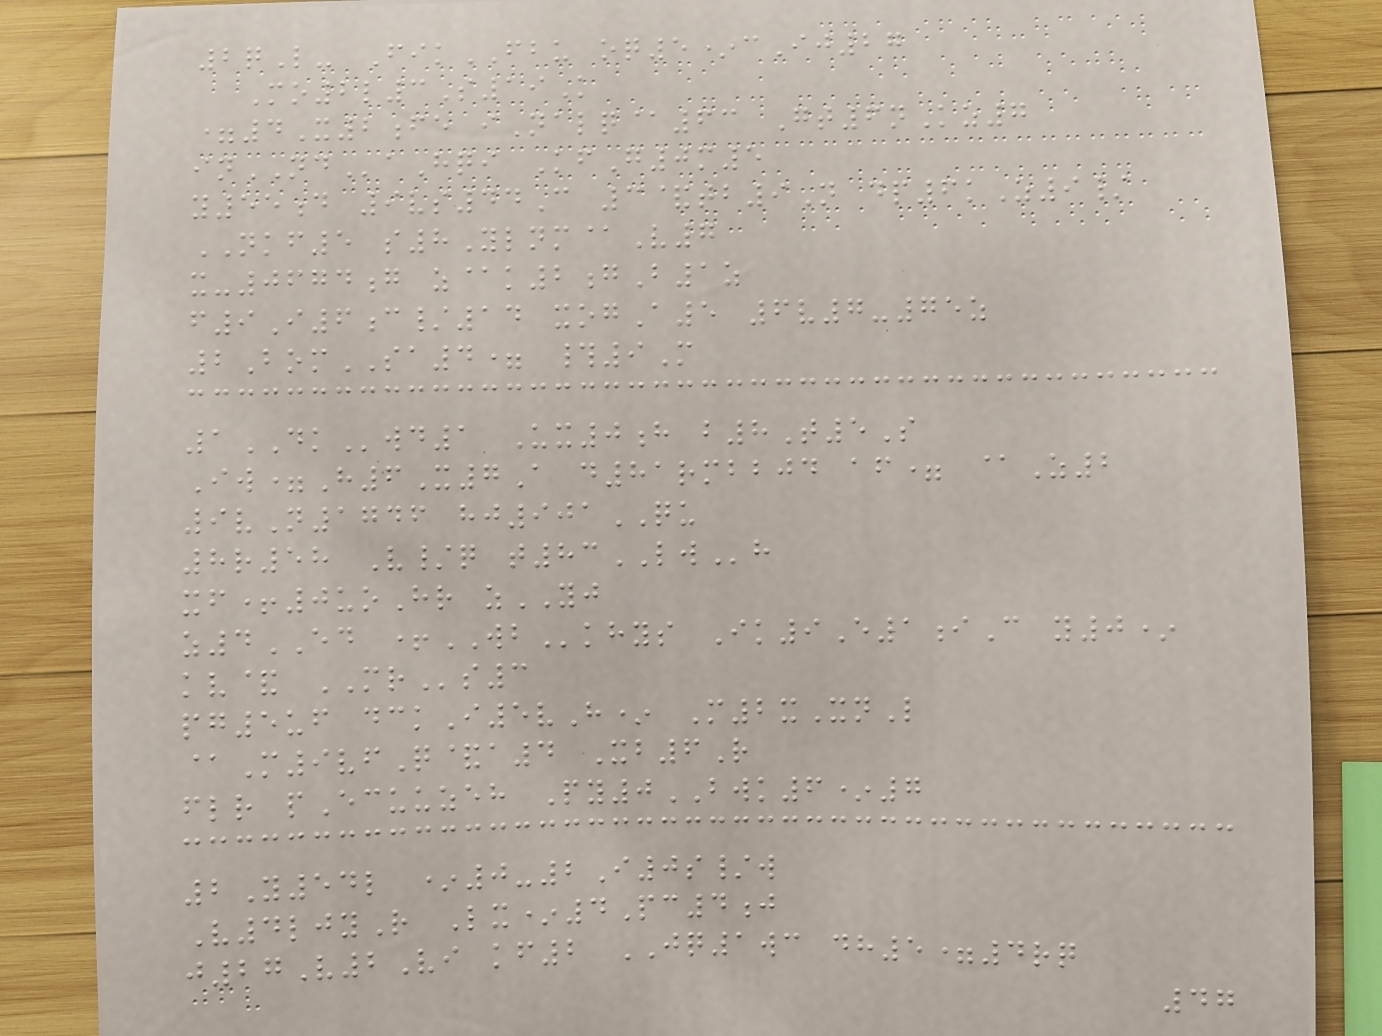2qL- FikFBU oq5*cIj27
Mo2l3S19K
=4X2fe iNalq@63 Gt6nKz7
inNDaHqi KfG0m5
y55d 9vs44C 3&tb9N dp6kZ9/
NKF5 s8Ylnm@V7
x-0674g z@k2gB1z
f9I6c/14 xogA5 6v7-75z
2BomSA4= #9M
1DKwd1 Ux0h b8T5S
Iw=H6X7A d81rmbbjd af= @Z2
9vN1746 hj901QU
8r58 V/q t83LWh
xf+0uoHr zYJ
z4ED +WBkhys Ik9E1iC y0*
kv& MRs3
pg5uf dckI5vH* M2xXnL
@M9vfQ&a4 Xb6R
flr pEcuuzeh Py0BWK6*7
2Y54l *0-2I0s/w
V4ljyR Lx*4Pc4j
j27V2Vi kf2 JQ1wc dh5=4rq
47
